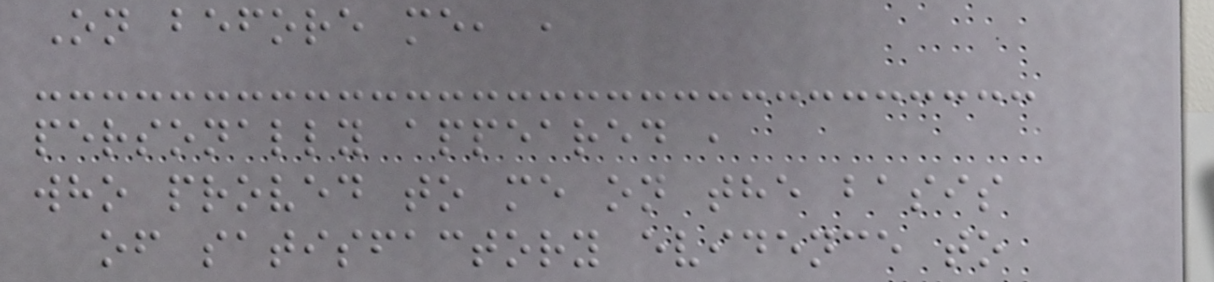On before me, ,
personally appeared ,
who proved to me on the basis
of satisfactory evidence to
